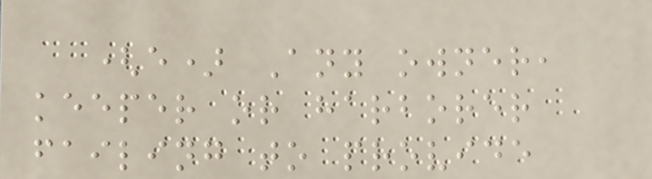(e) Any owner,
keeper or harborer
failing to provide
